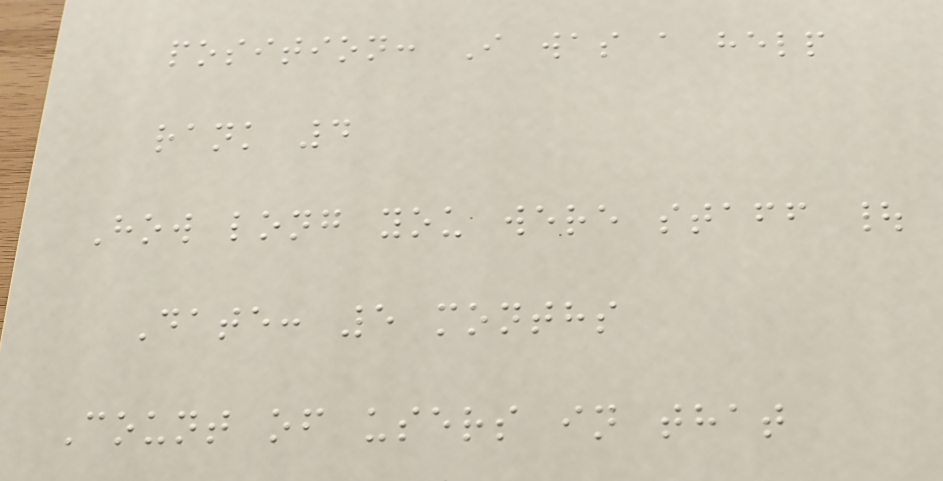position: I was a help
rank 4
How long you were staff |
Date: 5 months
Count of users in that
